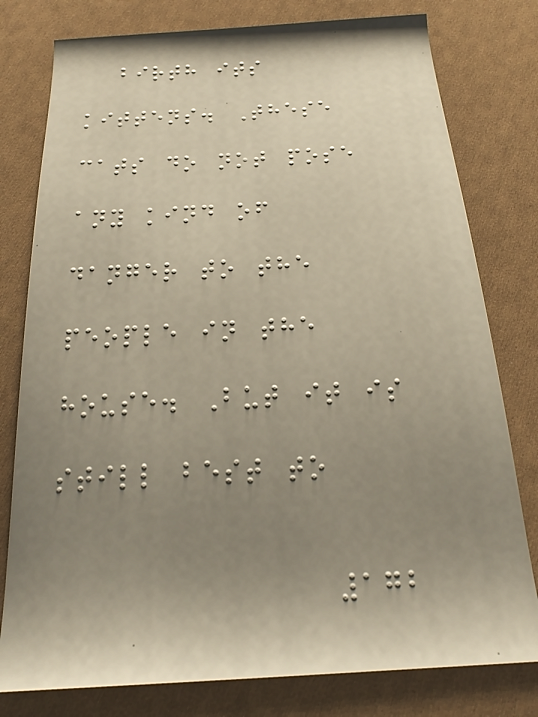birth its
kittens. These
cats do not pose
any kind of
danger to the
people in the
house. But it is
still best to
172
